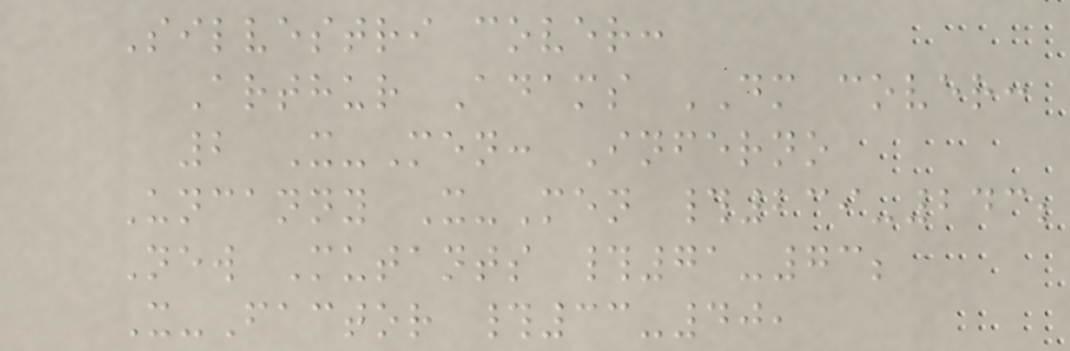Silvestri cover:
Arthur Adams DM cover:
2 X-Men: Inferno
Uncanny X-Men #239-243;
New Mutants #71-73;
X-Factor #33-40,
